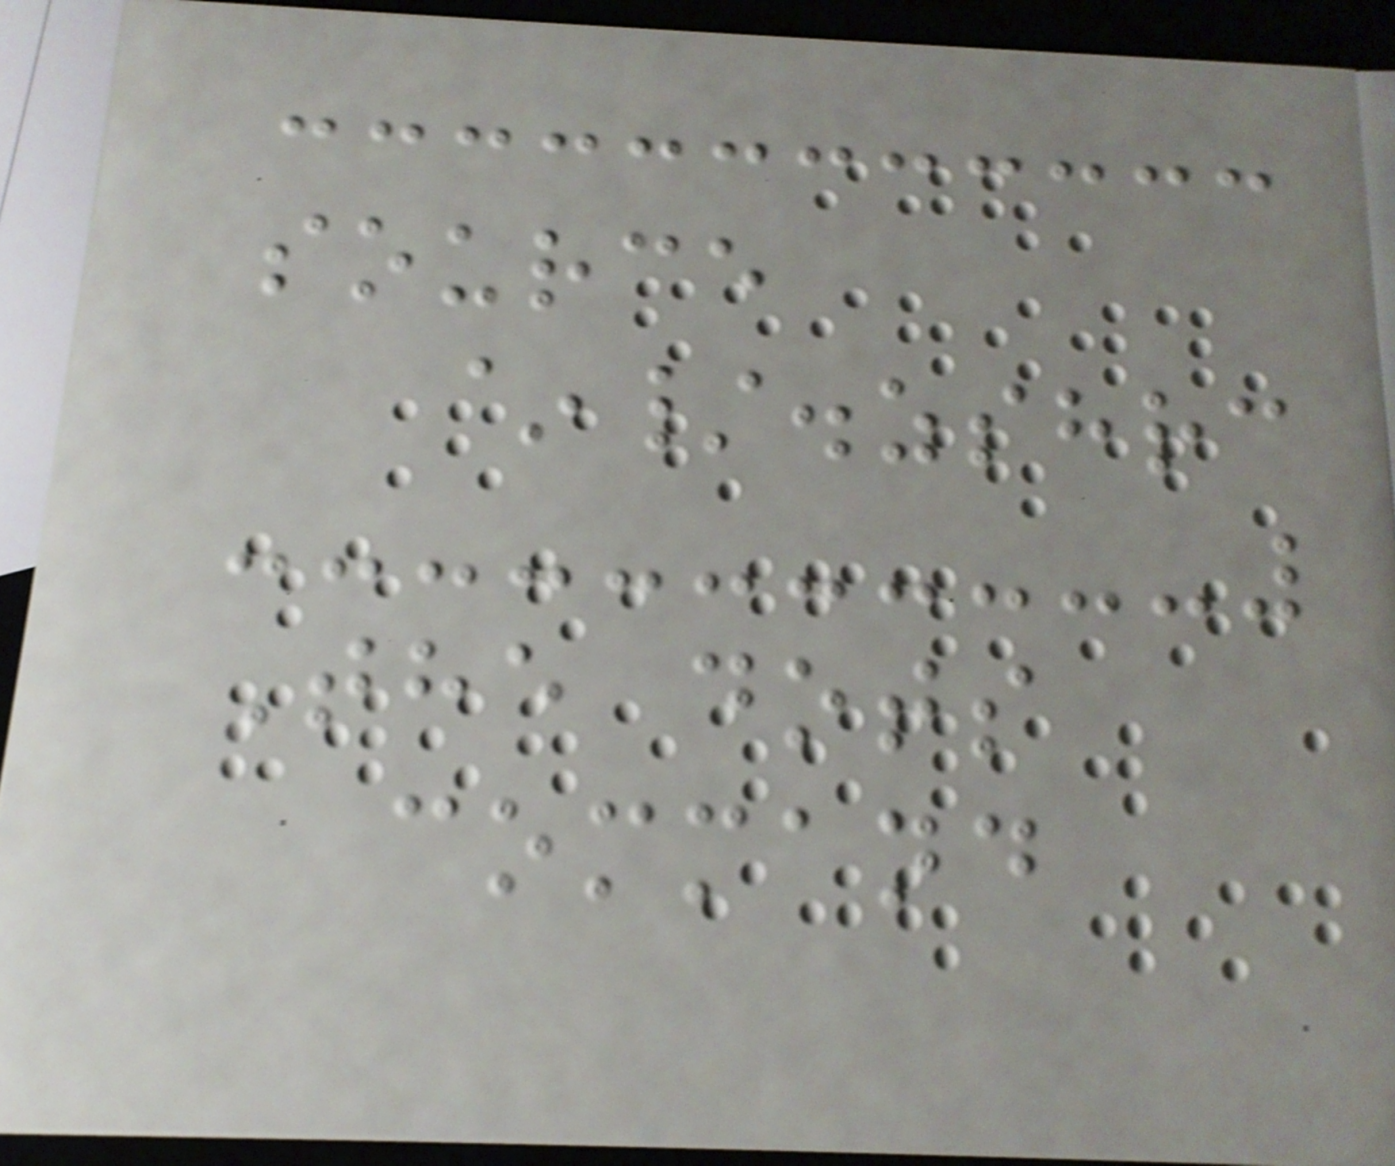source
~/.zshrc
The dots
command
